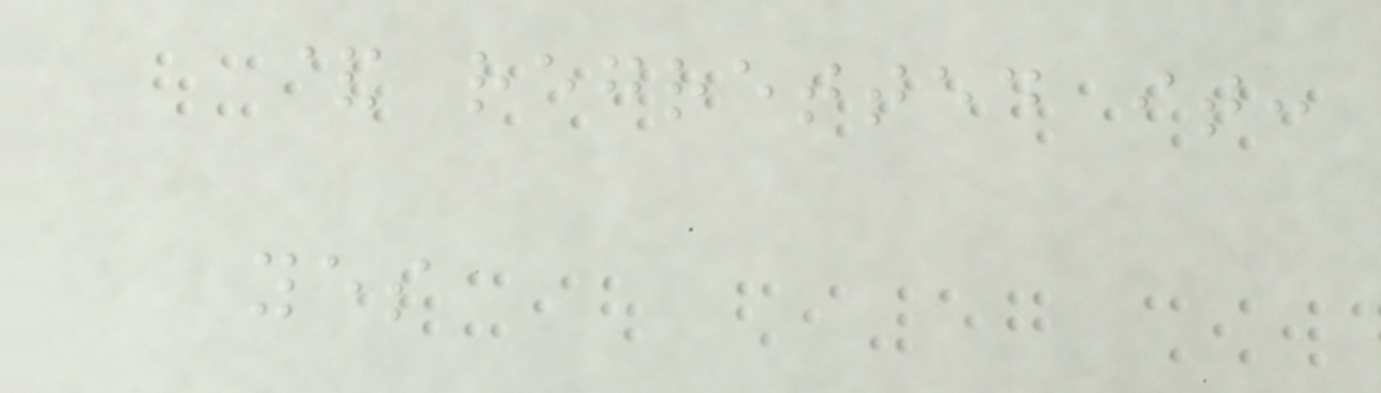& regretted it:
yes
